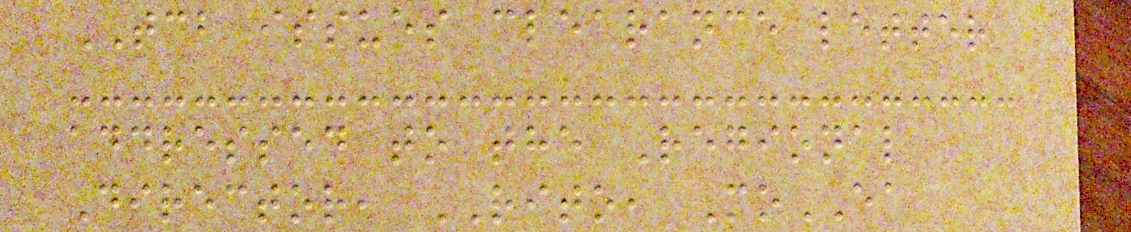TCB issues clearance letter
addressed to the Regional
Director, RITO, MoEA
